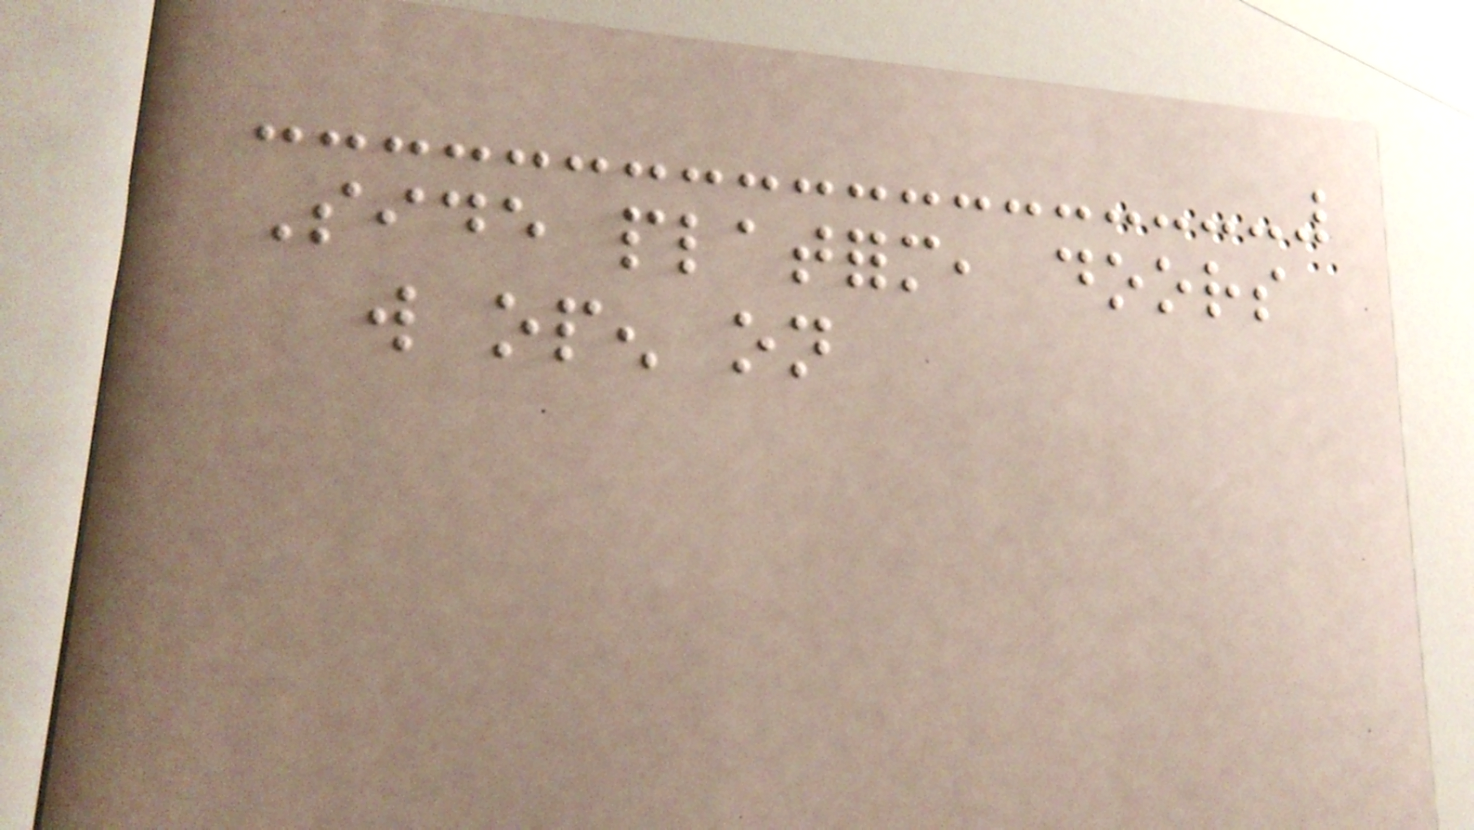Side platform, doors
will open on
